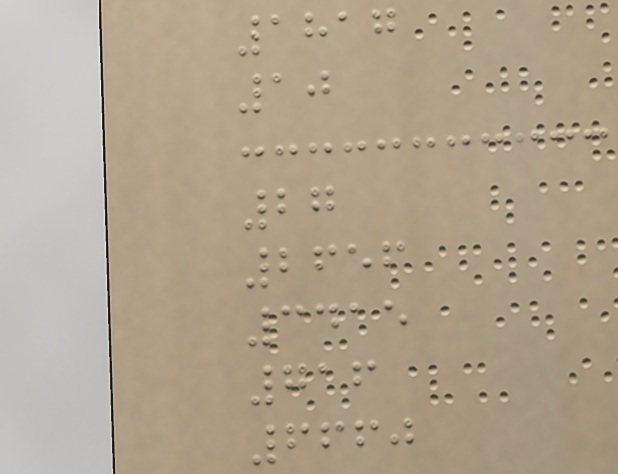1817
10
27
2656
3415
716
6660
